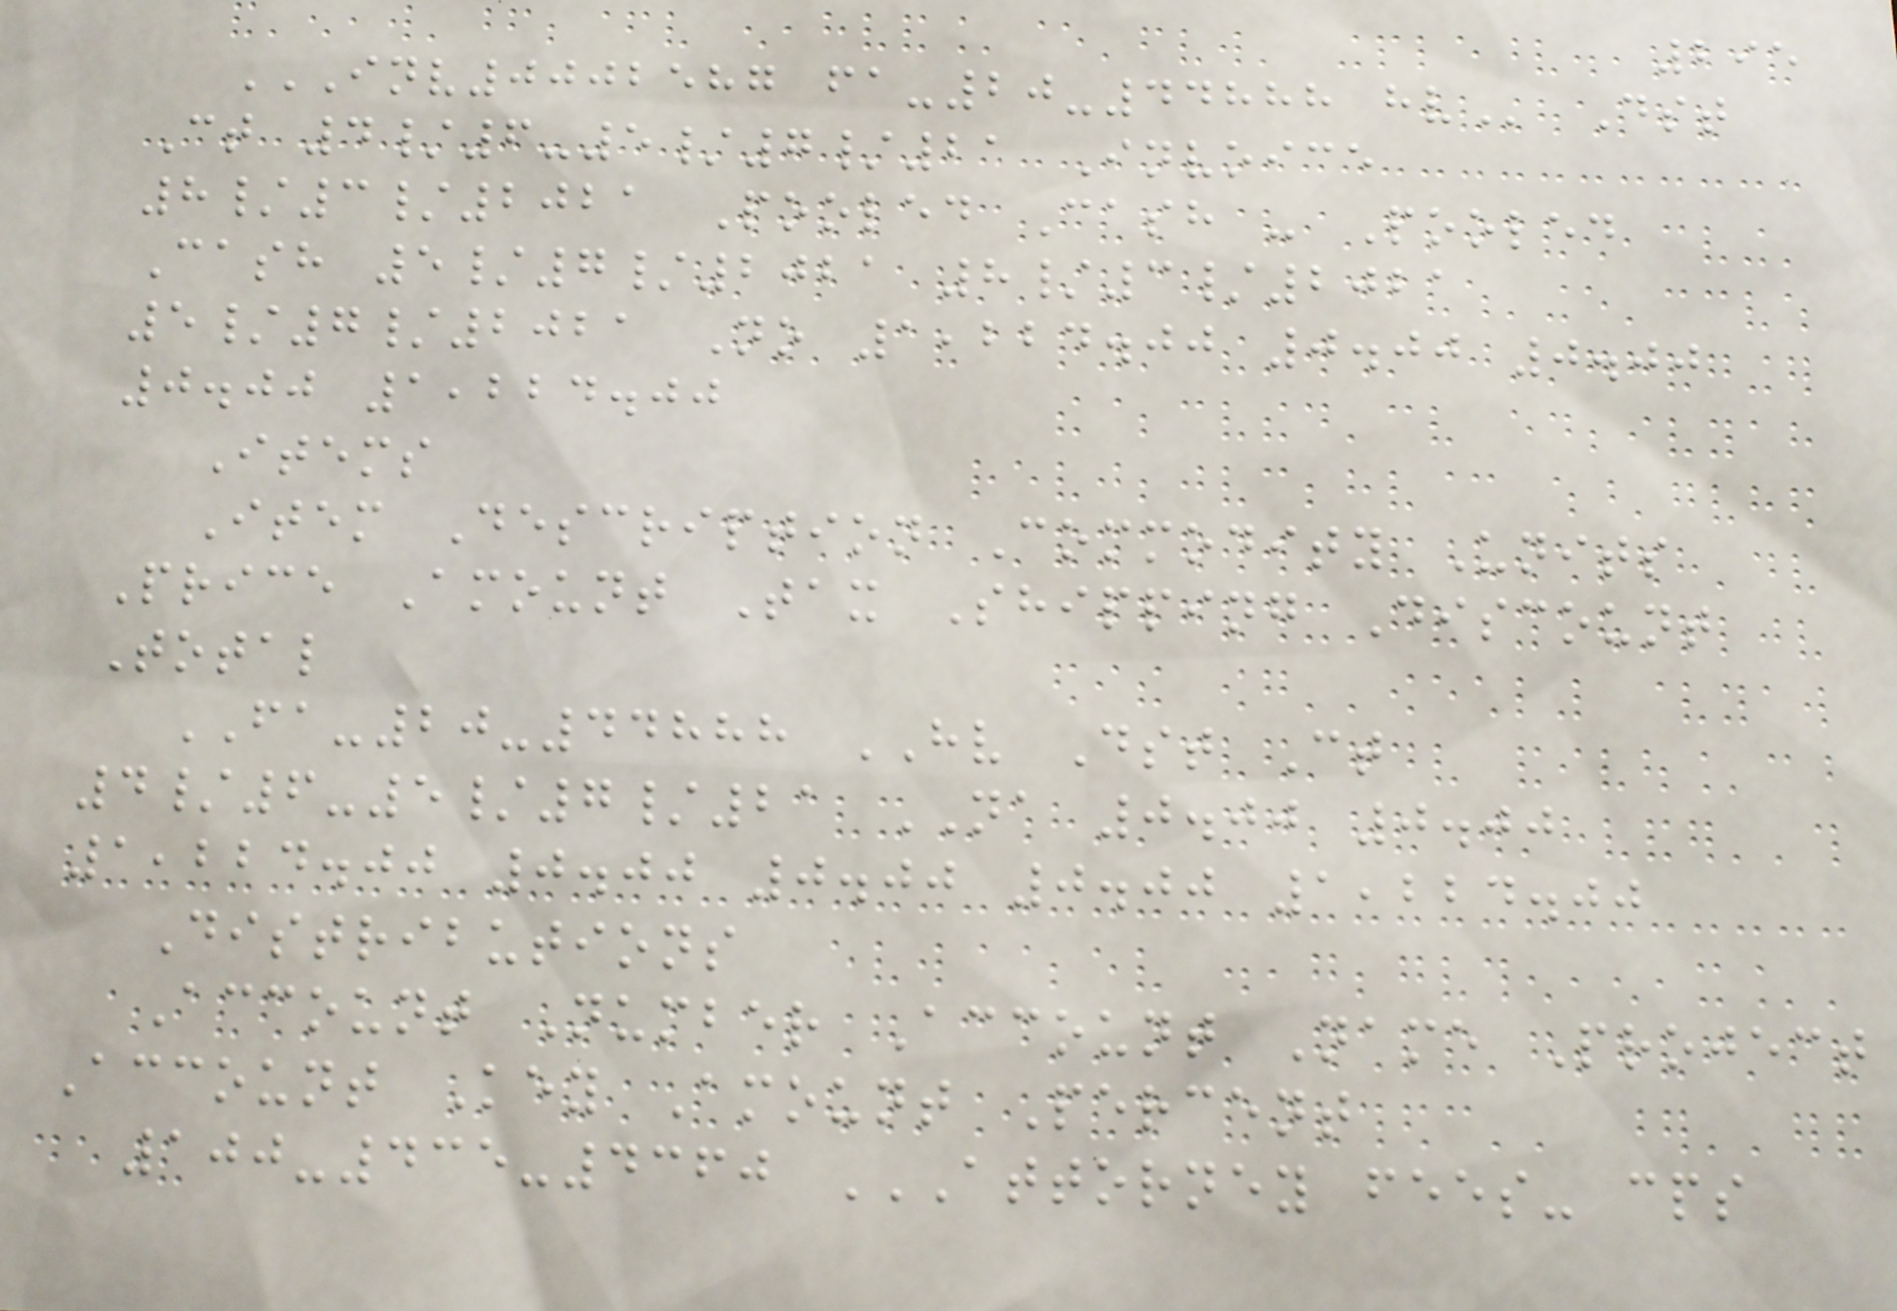295
INV0002587 FA-20-44888 HV Dst
Ct 4/6-5/7/21 Invoice
8/3/2021 Pooled Cash - Pooled
Cash 5/7/2021 8/3/2021
5/7/2021 No 1,224.00 0.00 0.00
0.00 1,224.00
Items
Item Description Commodity Units
Price Amount Tax Shipping Discount
Total
FA-20-44888 HV Dst Ct
4/6-5/7/21 NA 0.00 0.00
1,224.00 0.00 0.00 0.00 1,224.00
Distributions
Account Number Account Name Project
Account Key Amount Percent
100-435-4360 ATTORNEY FEES- CPS
